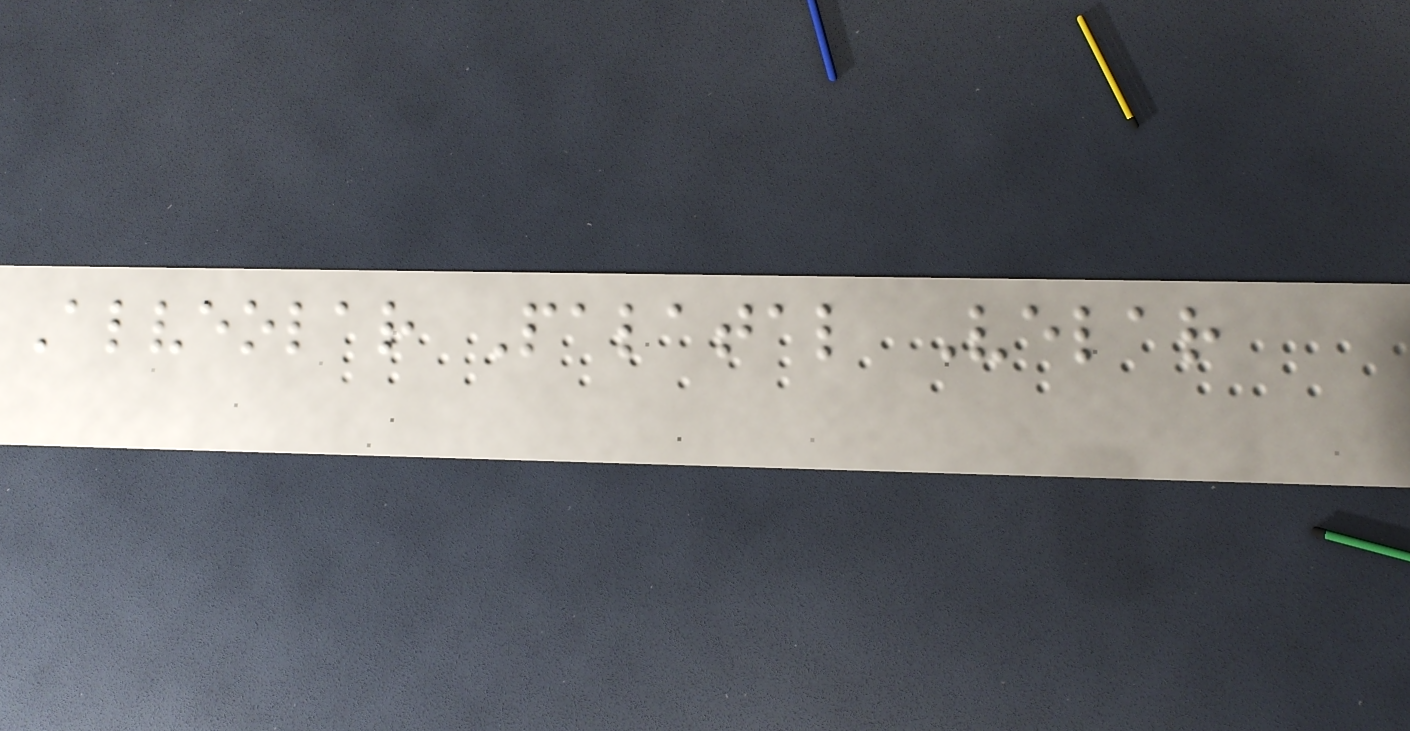Alveolar Palatal Velar
